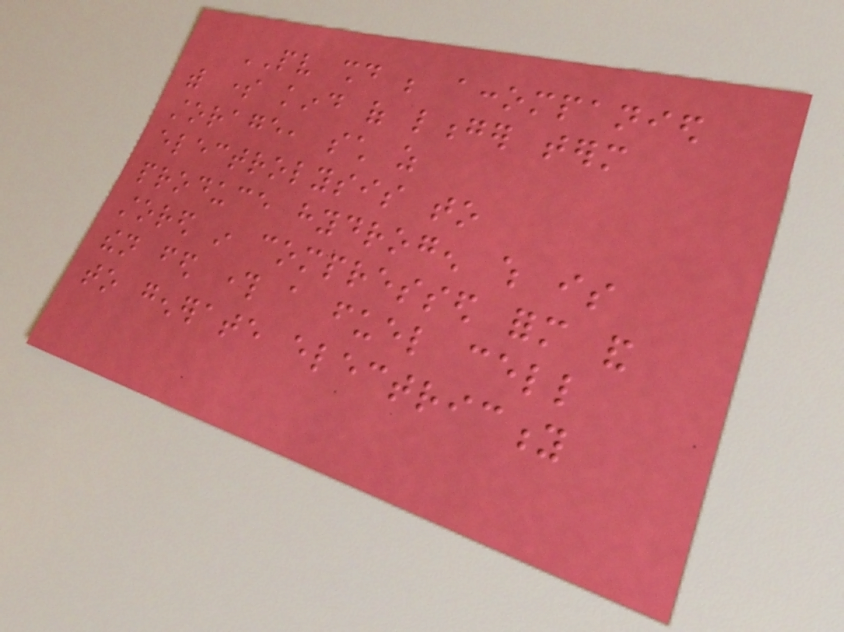PV should be accompanied
with some kind of longer term
storage, such as
electrolysis to
produce hydrogen which is
stored in compressed form and
then fed through a fuel cell
to generate electricity
